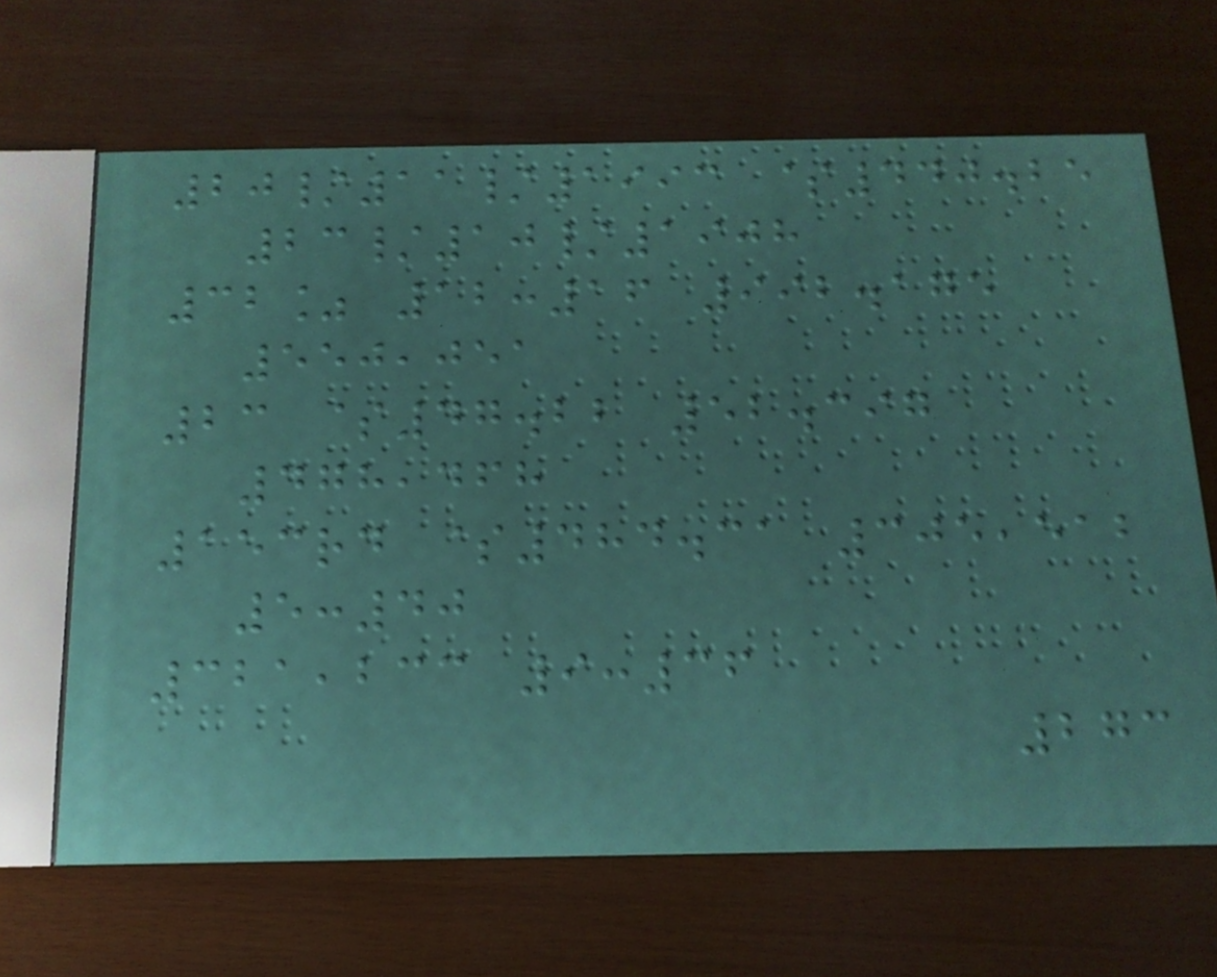20/11/1993 $440.25
23/10/1908
32% 12:16 992.175
550,051
23 $47.22 52.397
478,468
153rd $484.31 305,512
5:40
321,233 9:36
273
